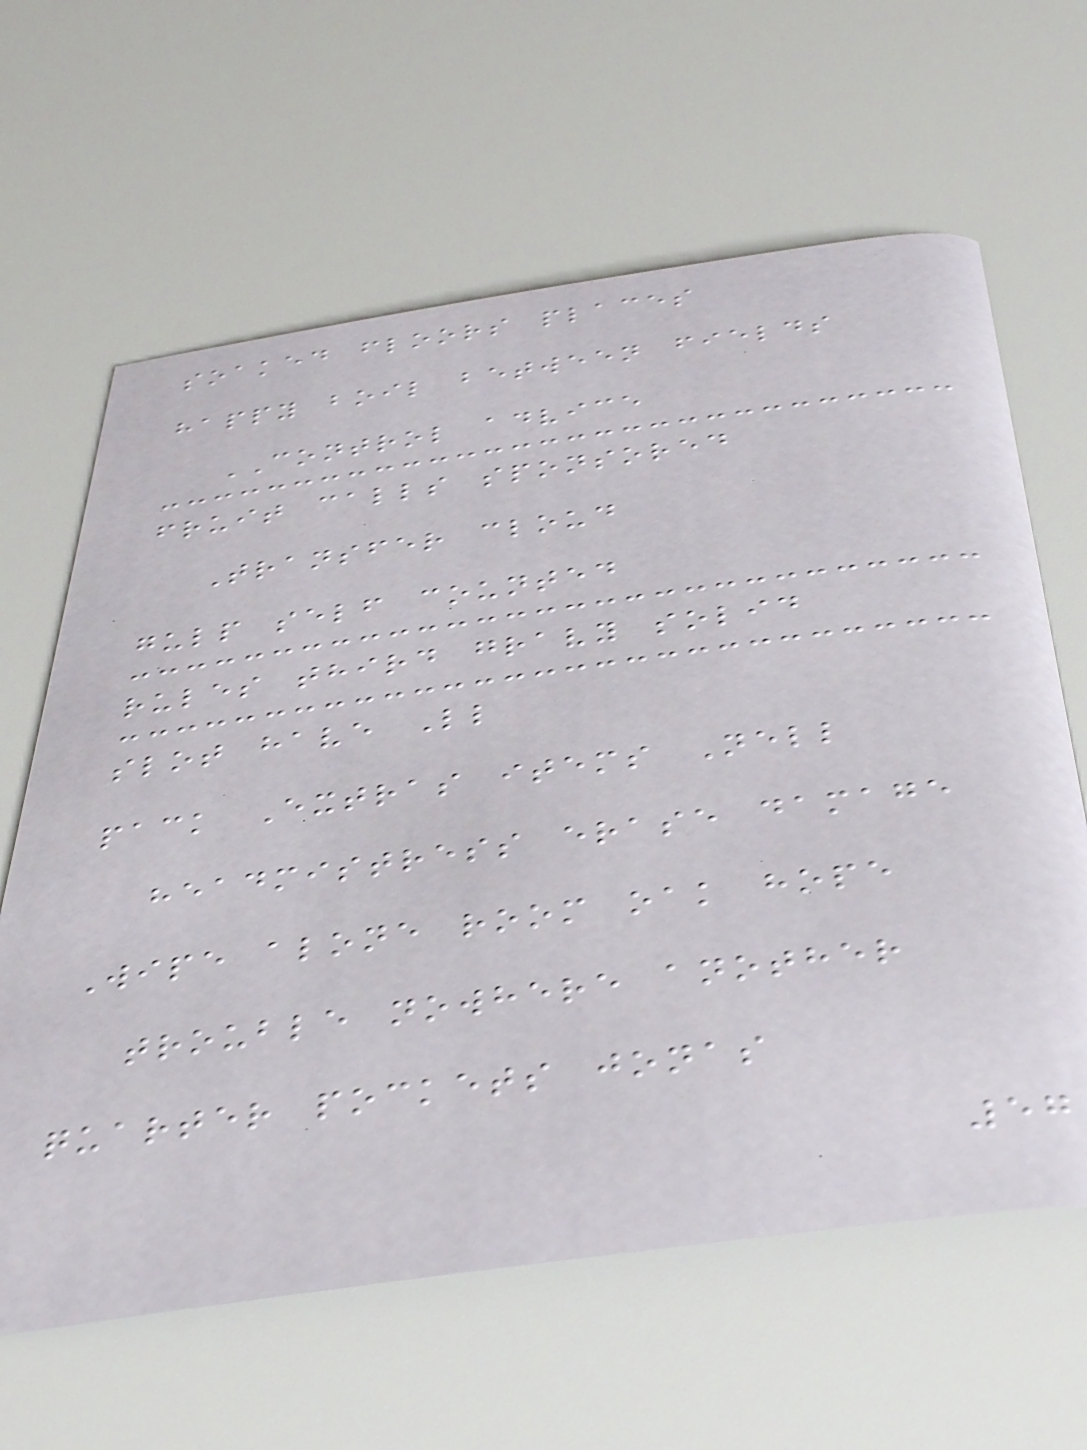soaked floors places
happy boil between fields
CONTROL advice
fruit calls sponsored
Transfer cloud
gulp self counted
rules third gravy solid
slot have Ll
pack Extras items Nell
headmistress erase damage
Wipe alone room oak hope
trouble nowhere another
quarter pockets jonas
57
